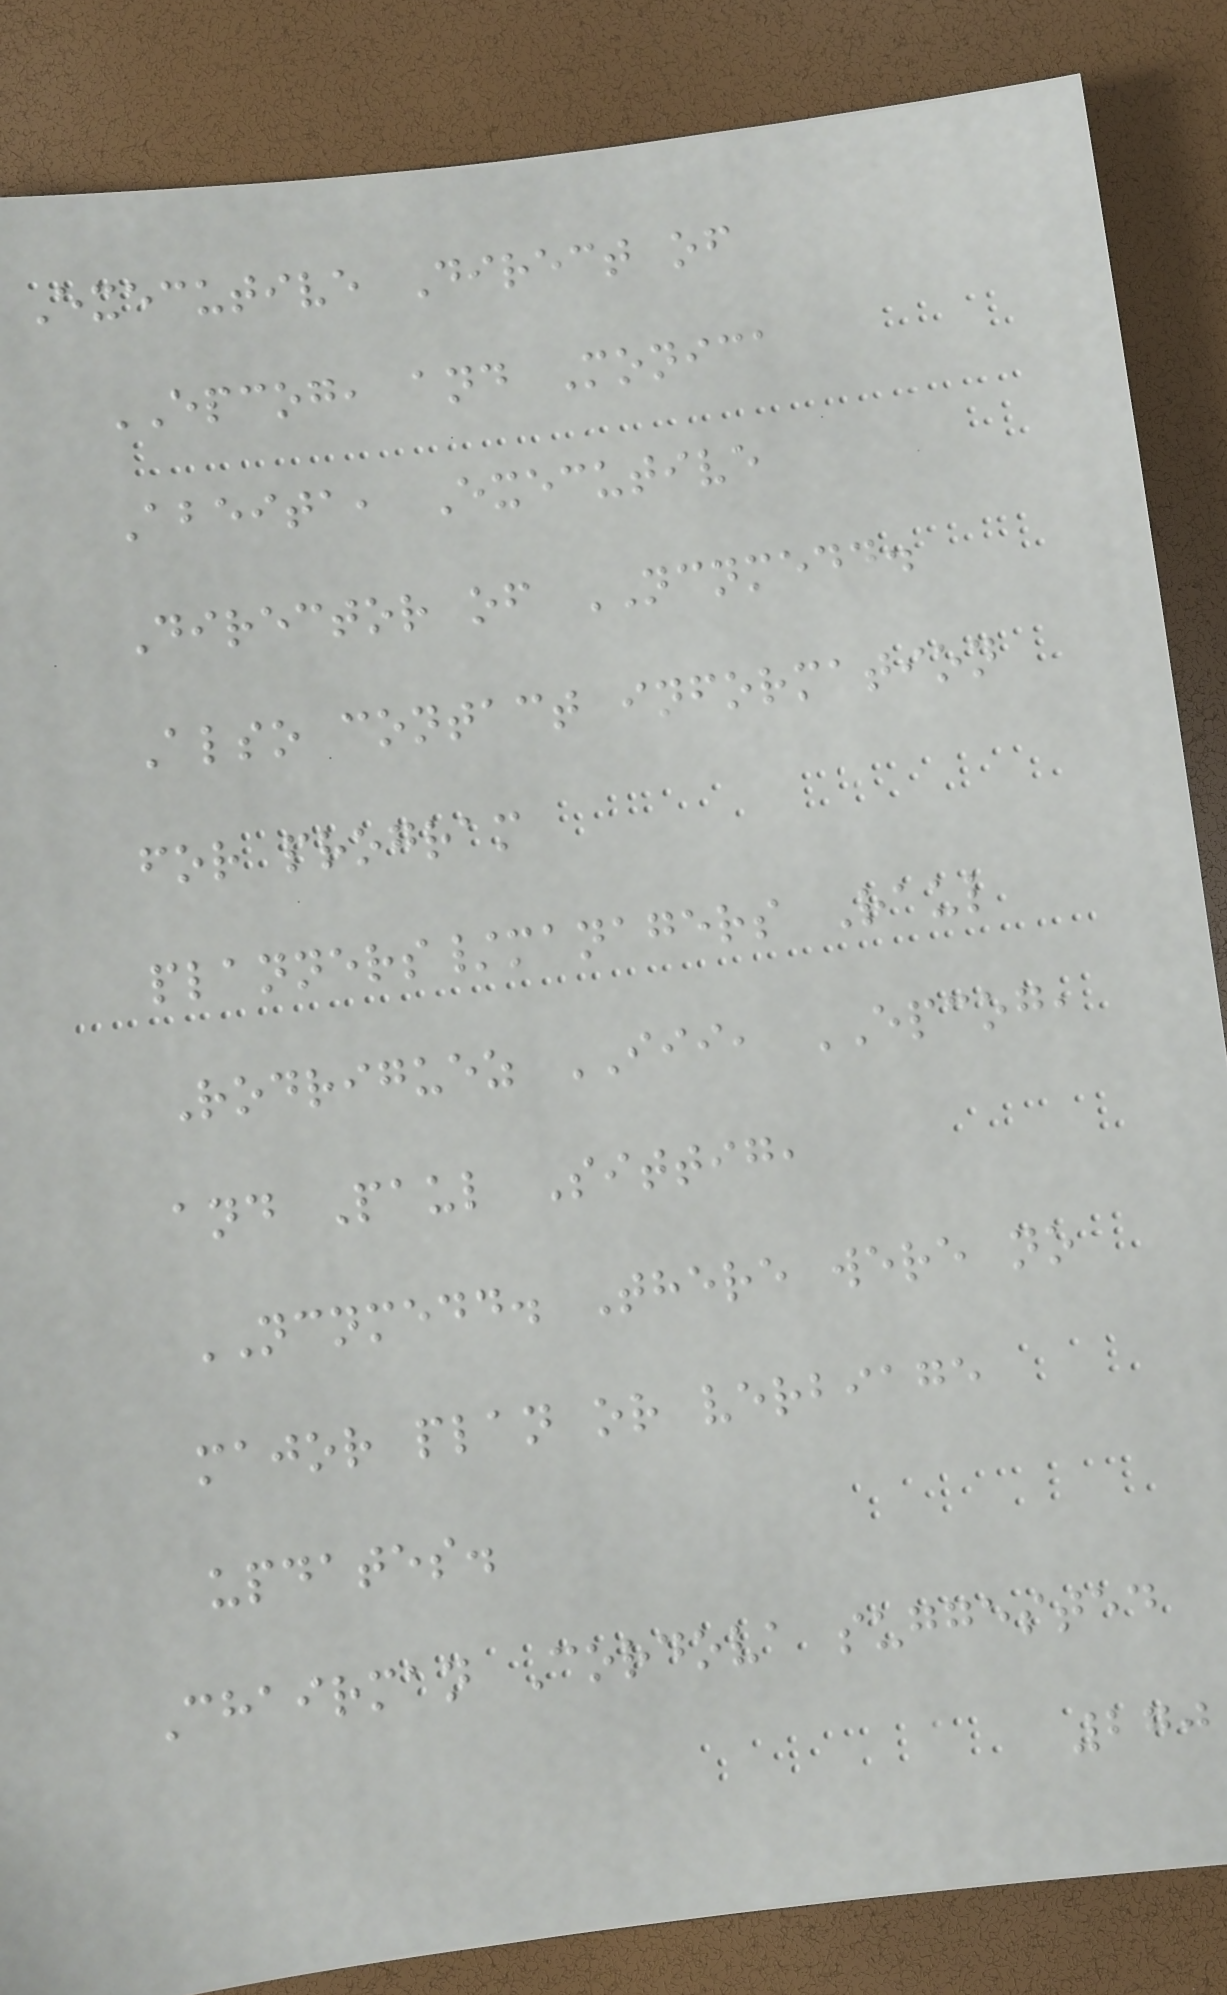Executive Direct of
EPCOG, and Monica
Abeita, Executive
Director of NCNMEDD.
Also contact information
for program
planners/managers Raul
Rodriguez III, EPCOG,
and Paul Sittig,
NCNMEDD. There were no
major plan or verbiage
updates.
Chairman Cordova suggested
270
